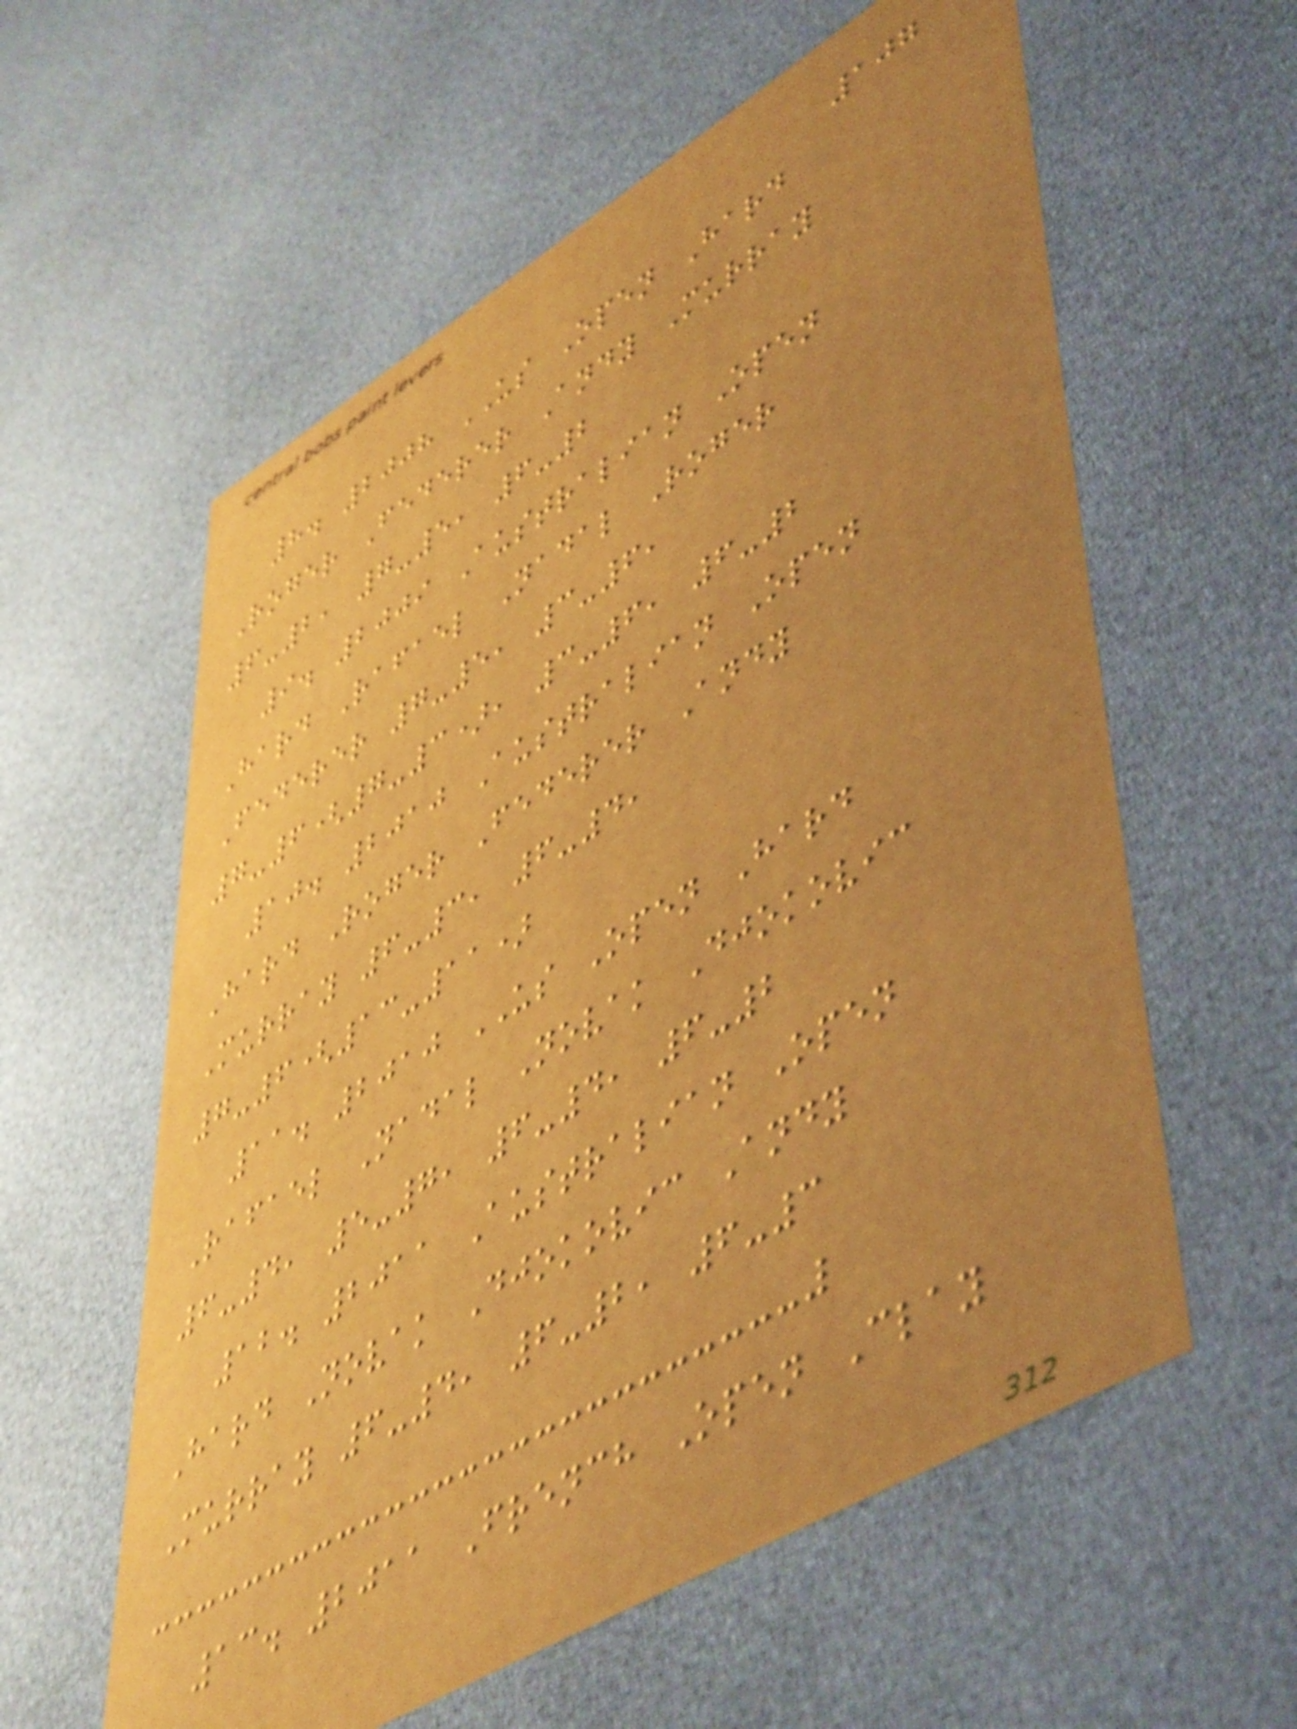107
8. 2008 US Open Hard
Roger Federer Andy Murray
6-2, 7-5, 6-2
9. 2009 Australian Open
Hard Rafael Nadal Roger
Federer 7-5, 3-6,
7-6(7-3), 3-6, 6-2
10. 2010 Australian Open
Hard Roger Federer Andy
Murray 6-3, 6-4,
7-6(13-11)
11. 2010 US Open Hard
Rafael Nadal Novak Djokovic
6-4, 5-7, 6-4, 6-2
12. 2011 Australian Open
Hard Novak Djokovic Andy
Murray 6-4, 6-2, 6-3
13. 2011 French Open Clay
